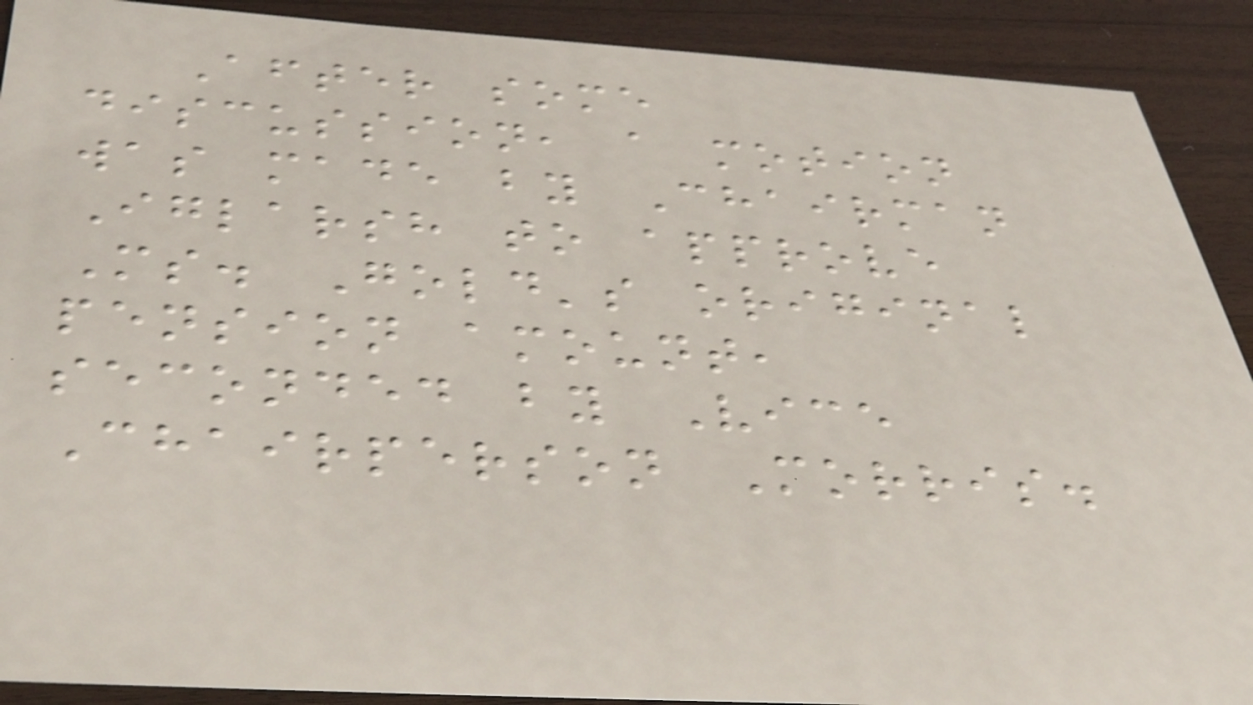After some
discussion, a motion
was made by Chairman
Iglarsh to approve
Ms. Gold's original
pension amount,
seconded by Vice
Chairperson Morris.
